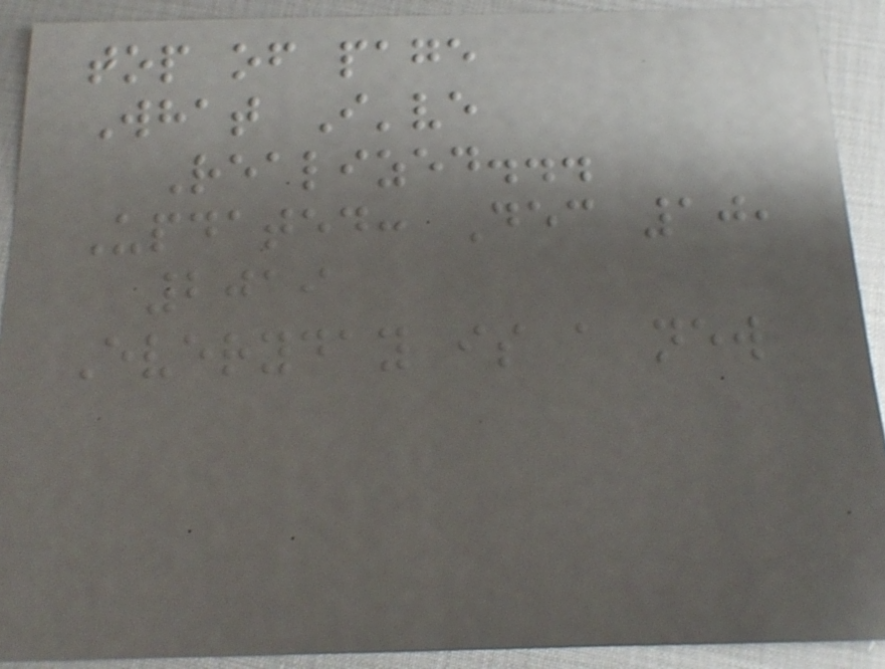top of page
What I've
Realized...
Updated: Dec 10,
2019
Everyday is a new
